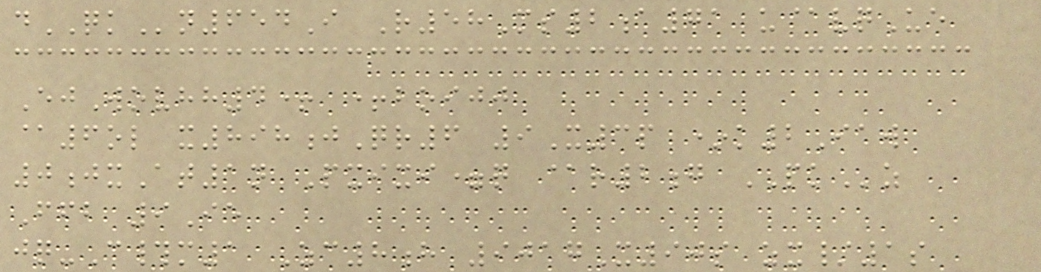dQKn654I R58Ms2a71 u@vqUe
EjWovhh4+ +boijj
@6ol x898jQr6 9X3p *k2Iaw
0jxAt1n Pxixi=q @r2g PKz
Ffb 9Ie
jq-C#m1 Zc8h 9017X90s zx/1s
